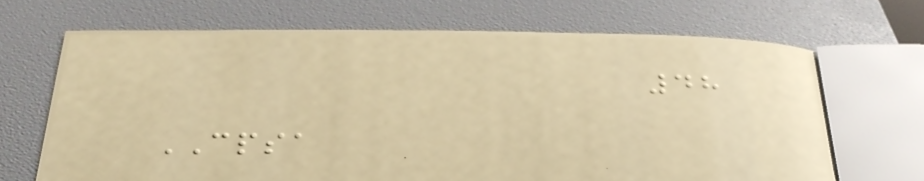48
CPSA
